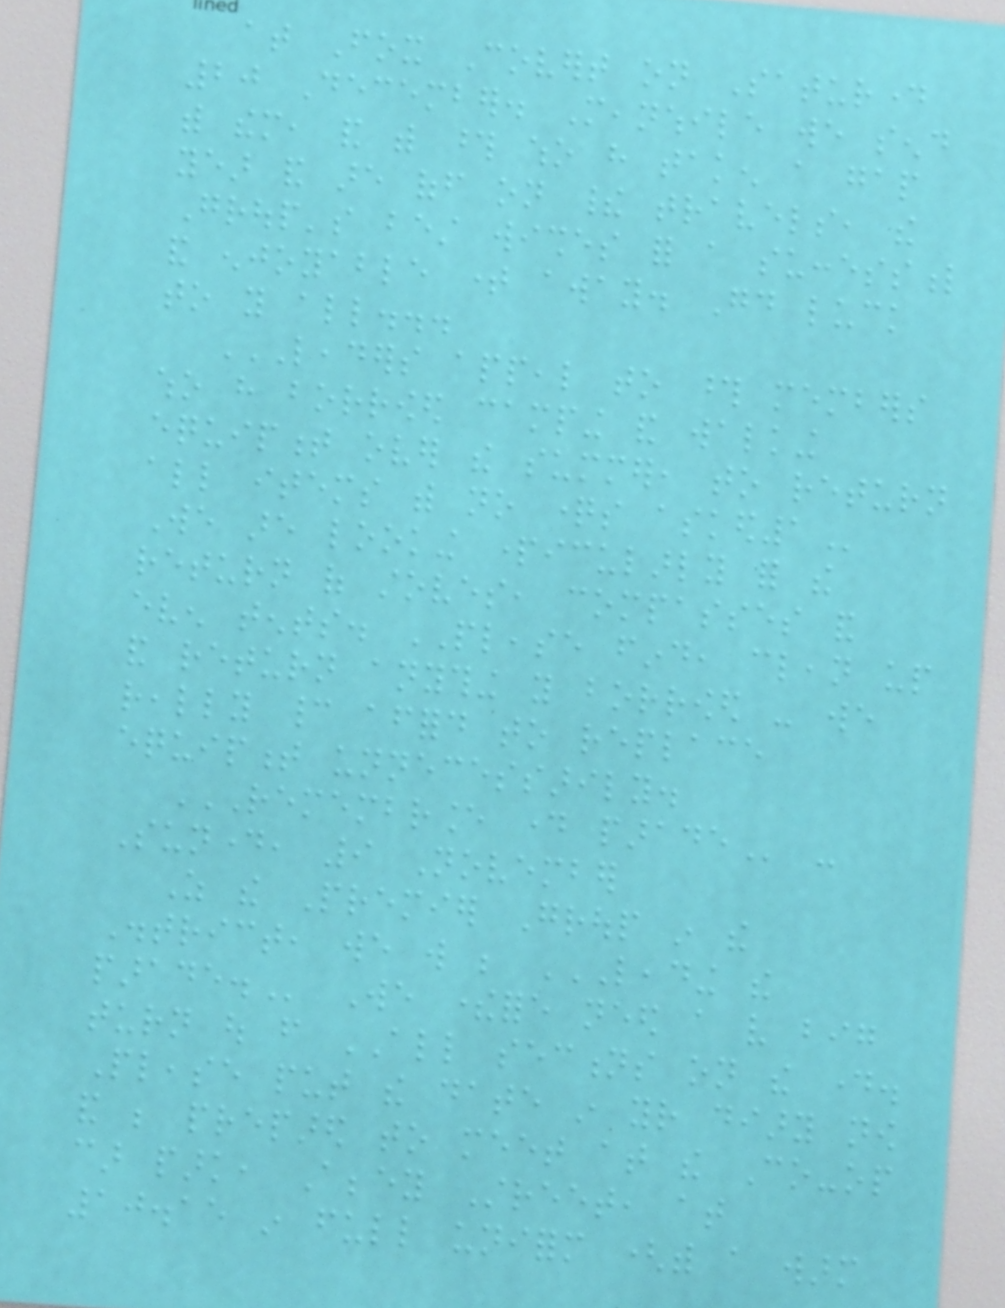at Fox Covert on Saturday
20 December. Meanwhile we send
with them, and with those who have taken a gap
year and are off on their travels, the
Group's best wishes for a successful
and enjoyable time away. Good luck
to you all...
LEADERS APPEAL TO THOSE MEMBERS
WHO HAVE BORROWED CAMPING AND WALKING
EQUIPMENT OVER THE SUMMER, TO RETURN
ALL ITEMS WITH NO QUESTIONS ASKED1
We are looking particularly for the
return of stoves, compasses and
even tents. PLEASE find, clean up
and return anything you borrowed - we
really cannot afford to replace
equipment unnecessarily.
REMEMBRANCE DAY PARADE -
Sunday, 9 November
As the Premier Group in the
District, we will be LEADING THE
PARADE. We therefore need a very big
turn out from ALL sections on the day.
Please put the date in your diary now
and be prepared to meet at the Co-op
car park, Abbey Street, at
10.15 in full uniform (with a warm
